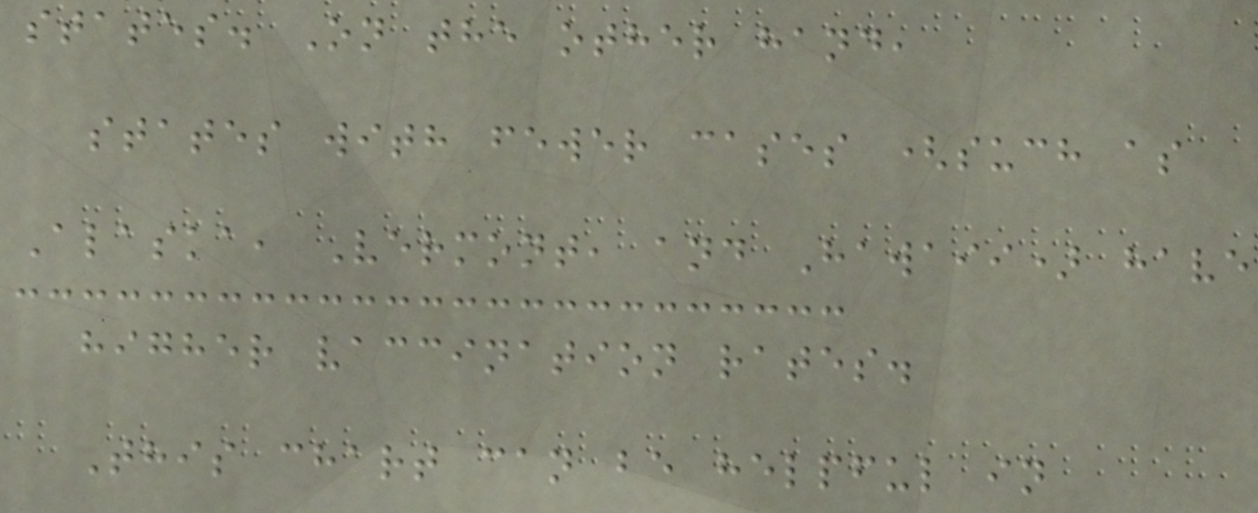states. On the other hand,
states with fewer cases (such as
Alaska, Vermont, and Hawaii) have
higher vaccination rates.
This chart can be helpful in
